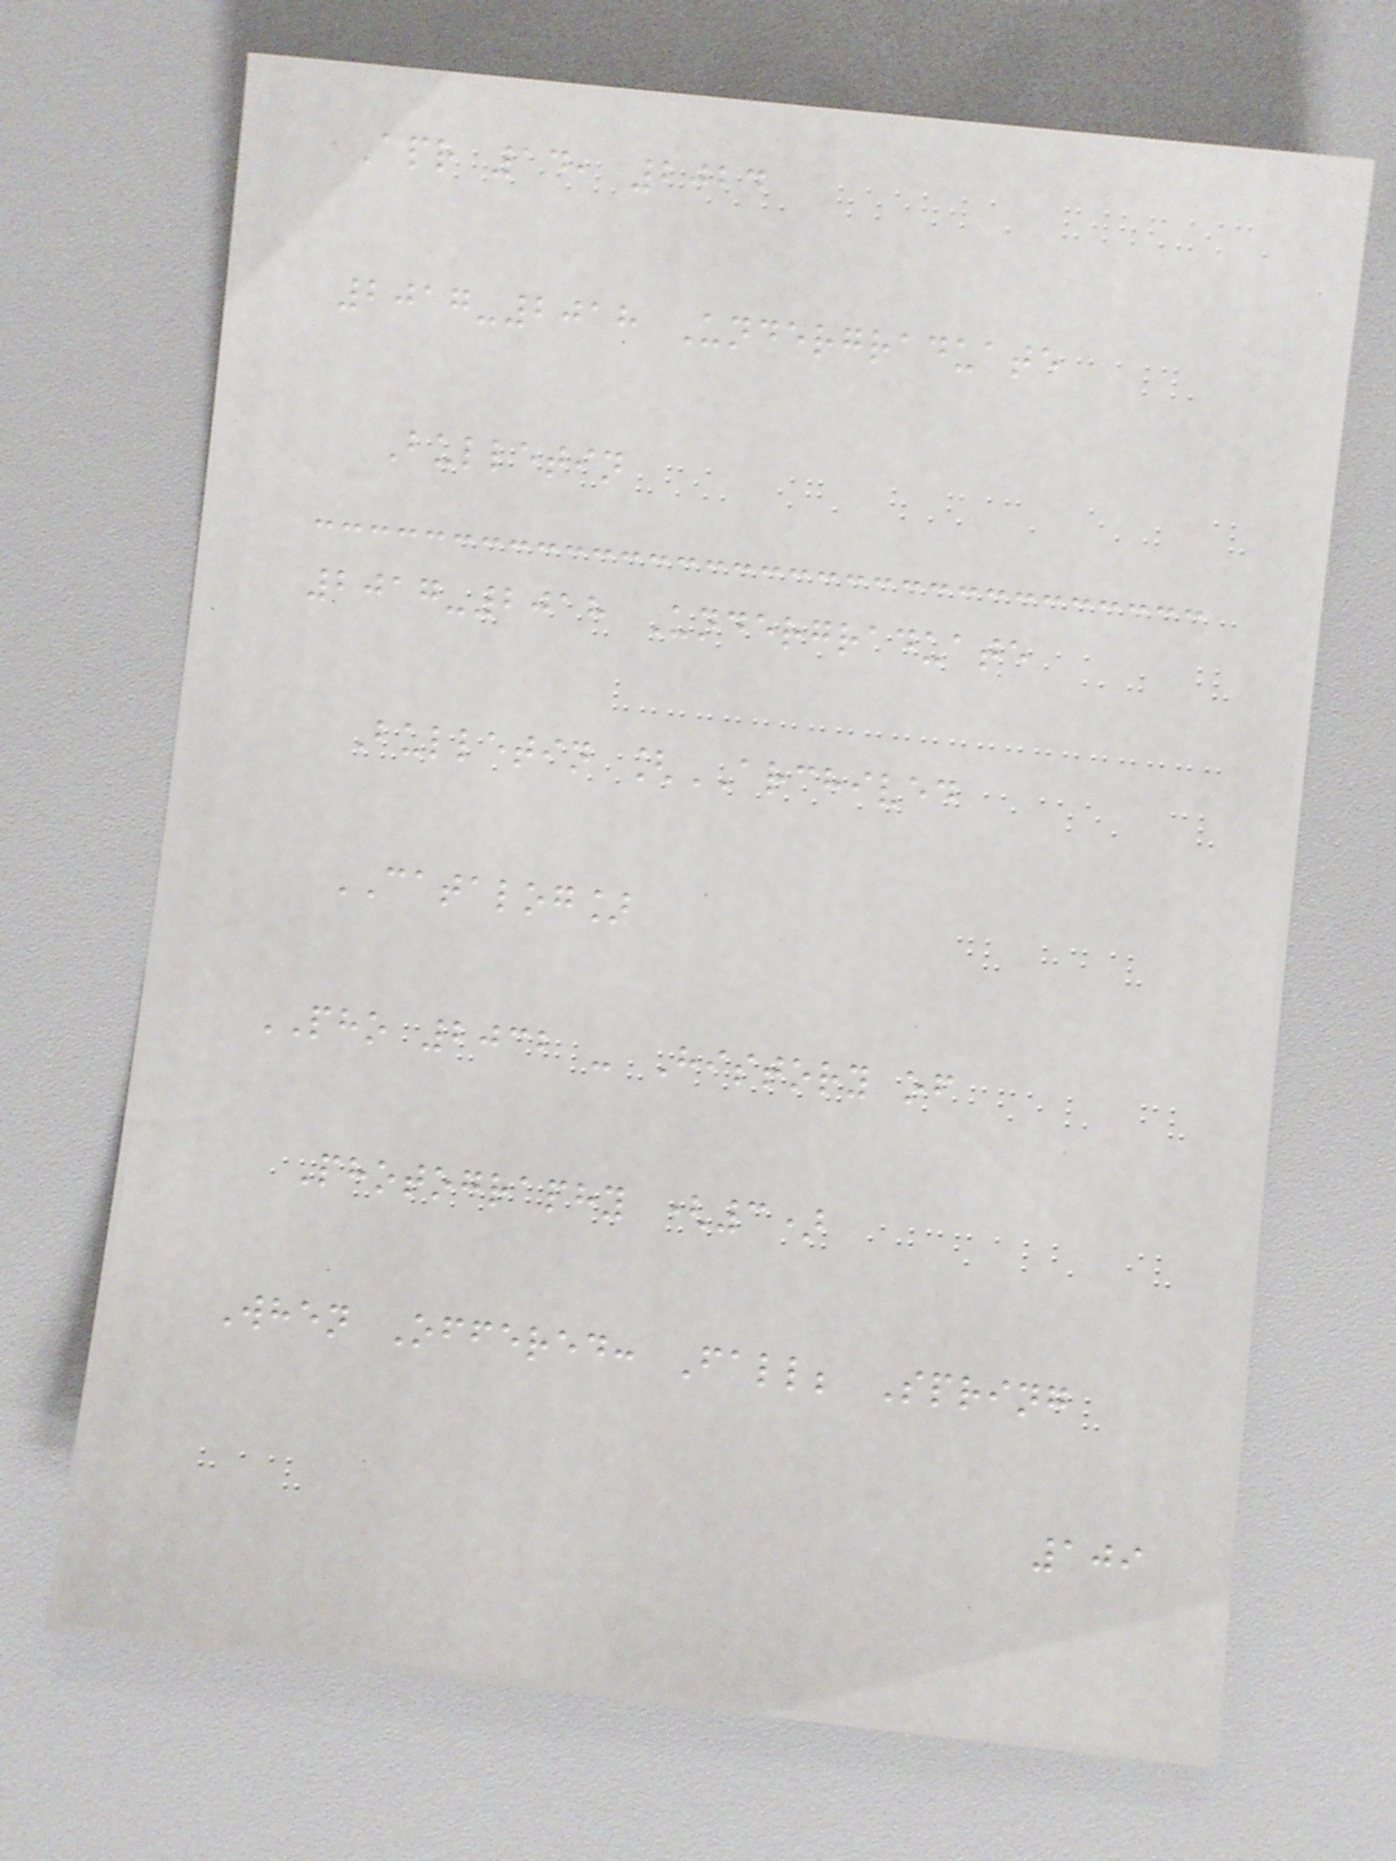Apr 14, 2024
2017-2018 Undergraduate
Bulletin
2017-2018 Undergraduate
Bulletin [ARCHIVED
CATALOG]
PHO 2032 - History of
Photography (3)
When Offered: Fall; Spring
109
